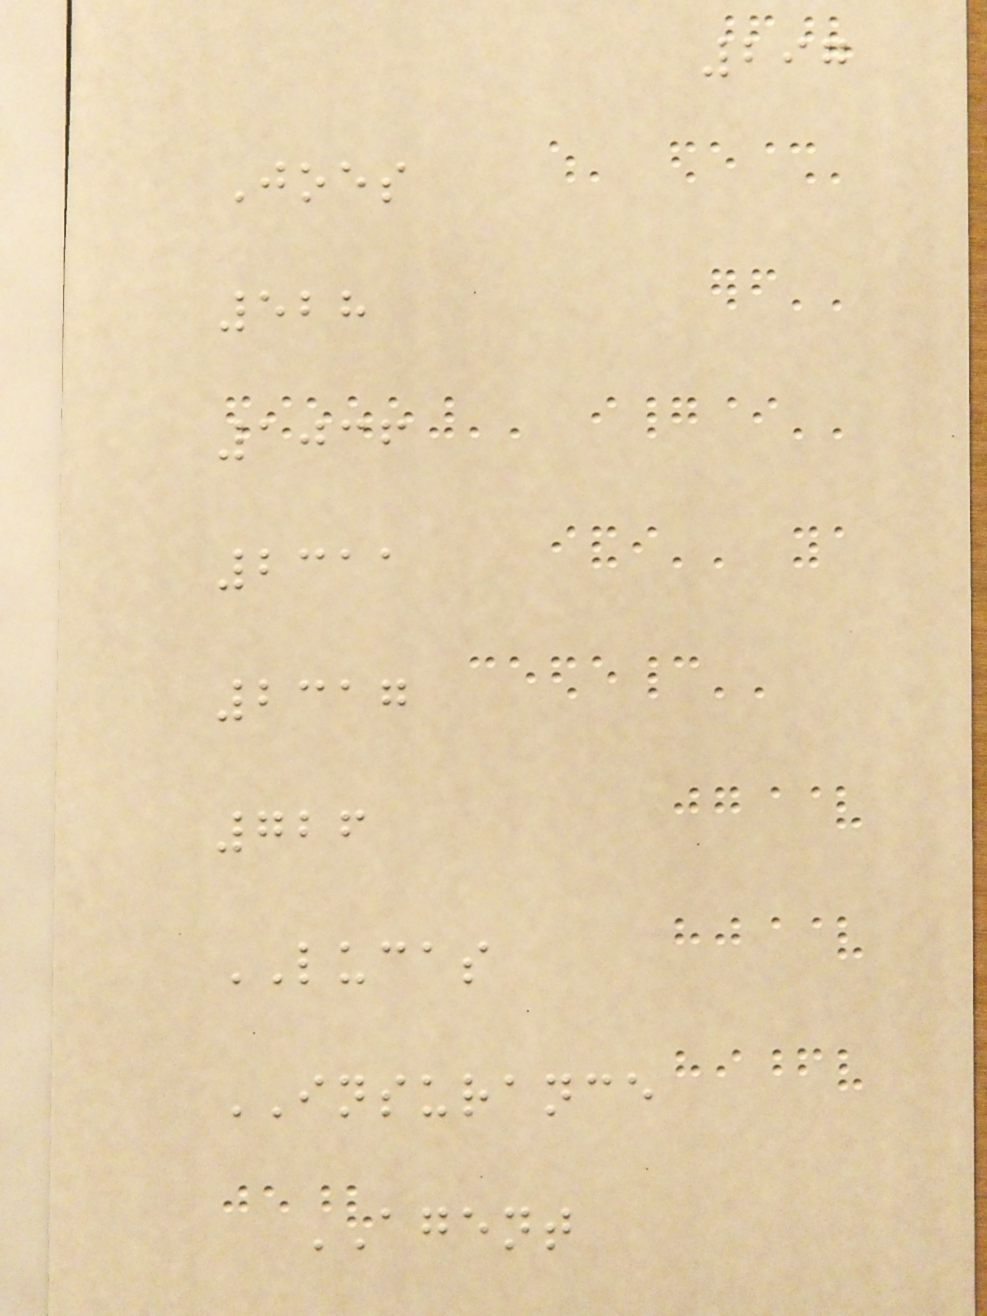297
Joes
528
1036
2311
2317
726
LUCAS
INSURANCE
AGENT
